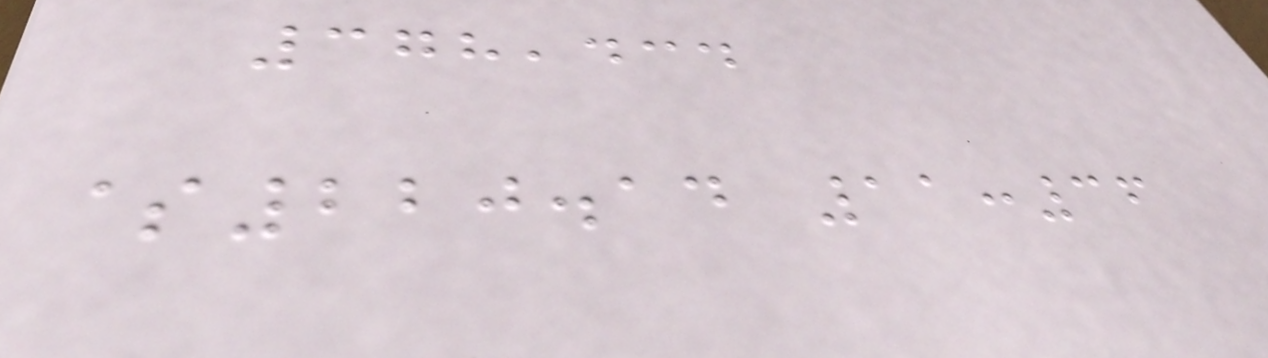378,434
$220.14 11:36
